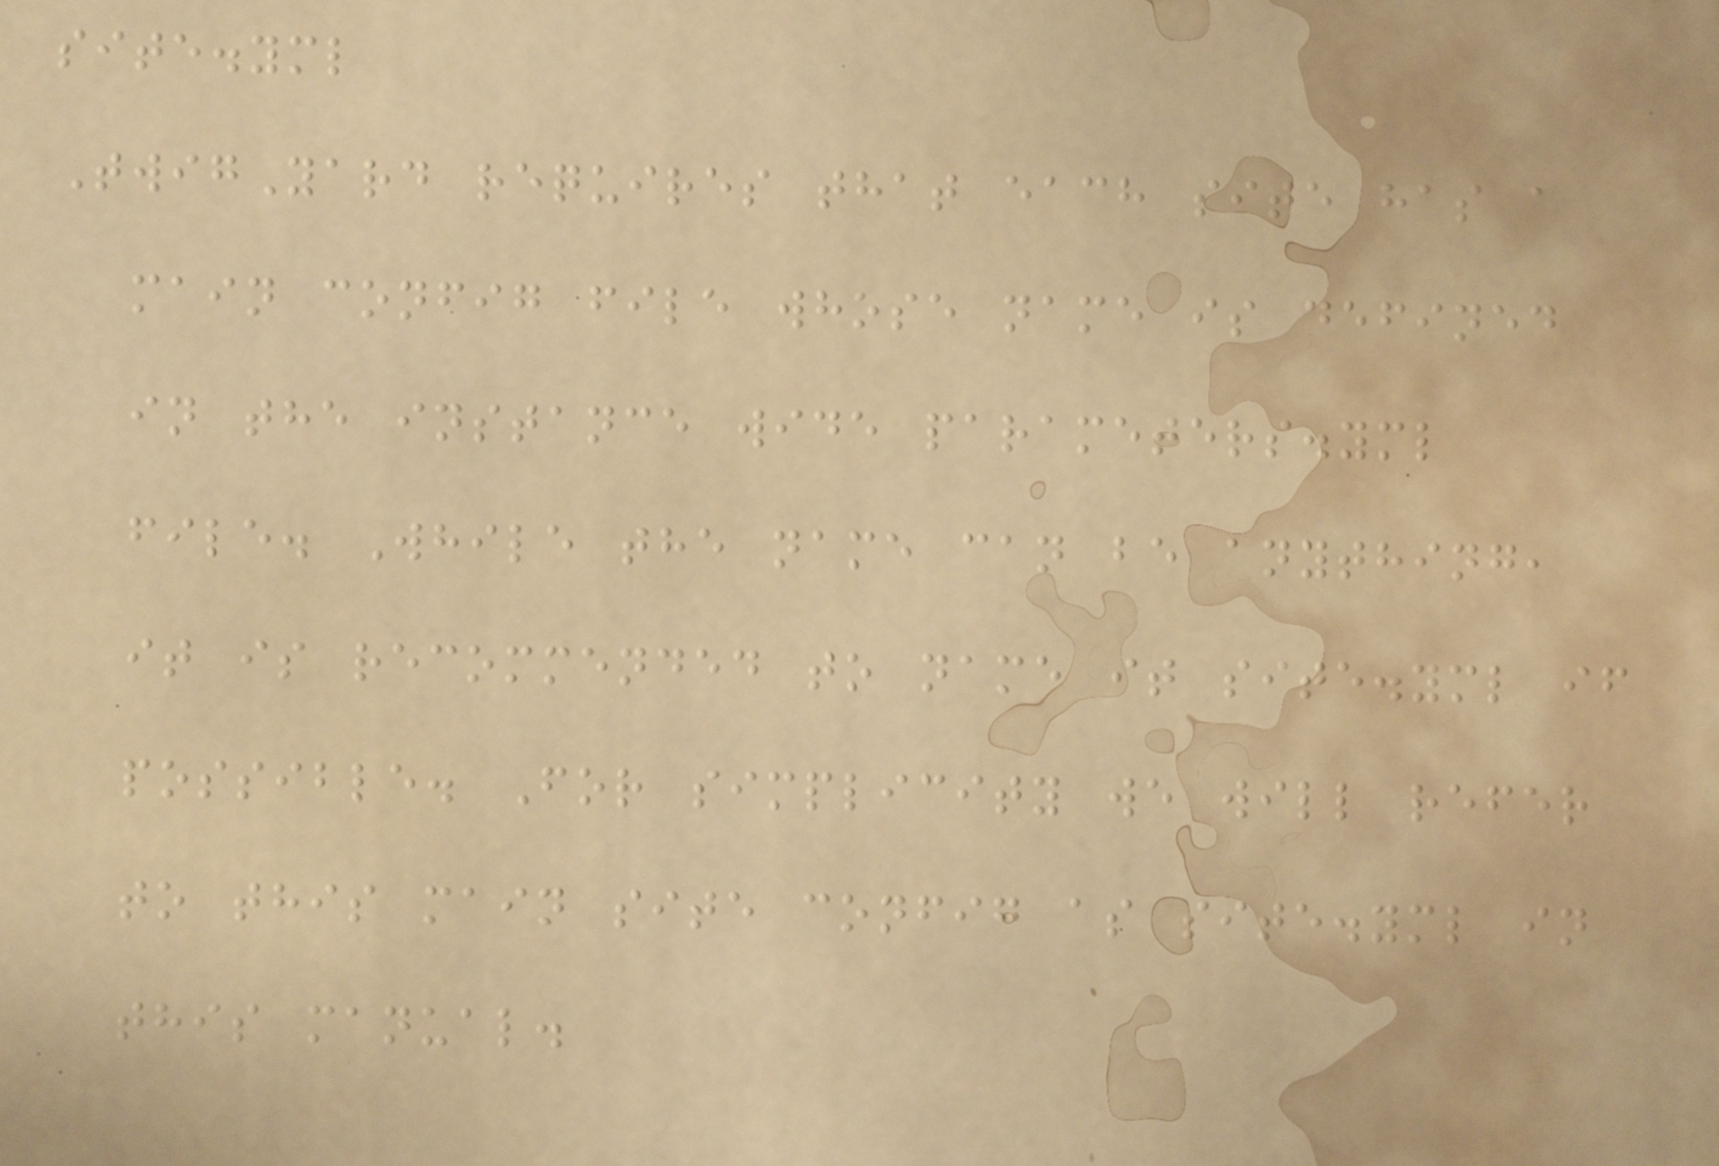site.yml
TwigYard requires that each site has a
main config file whose name is defined
in the instance wide parameters.yml
file. While the name can be anything,
it is recommended to name it site.yml if
possible. For simplicity we will refer
to this main site config as site.yml in
this manual.
